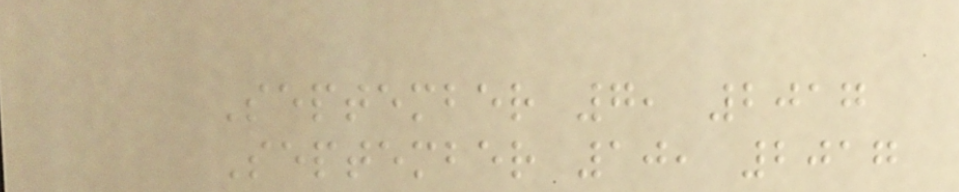September 7, 2017
September 10, 2017
